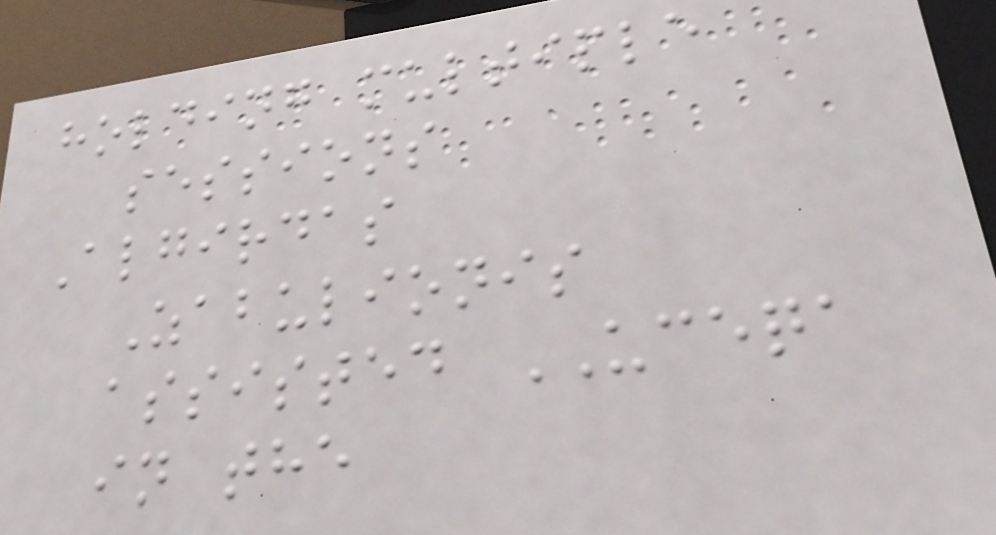holding multiple
sessions
Algirdas
Zabulionis
assisted UCEQA
in the
